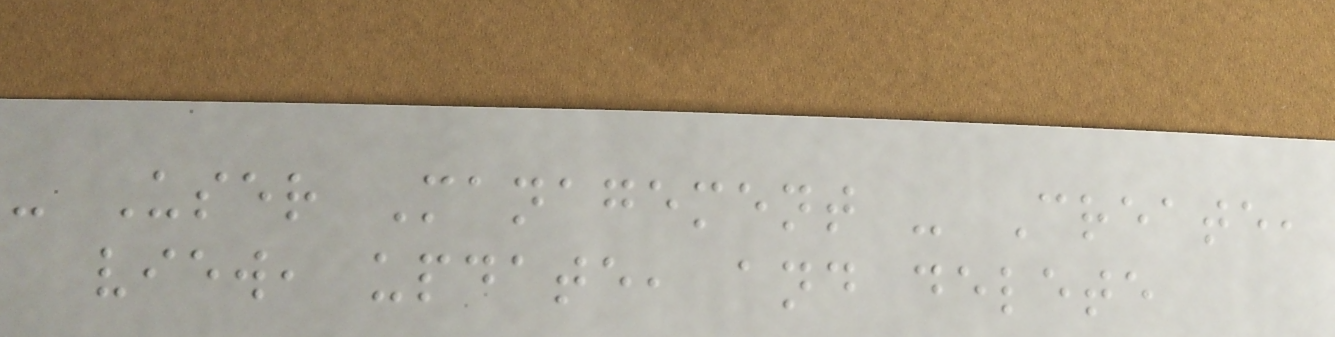- User Management - Create,
view, update, and delete
